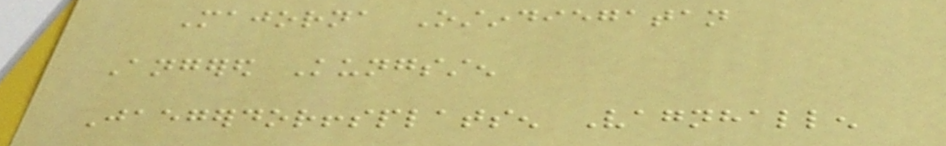Majorna Ostindiegatan
Angered Kungssten
Jaegerdorffsplatsen Vagnhallen
